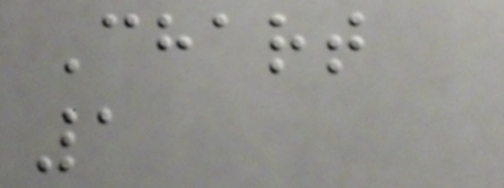Chart
1
